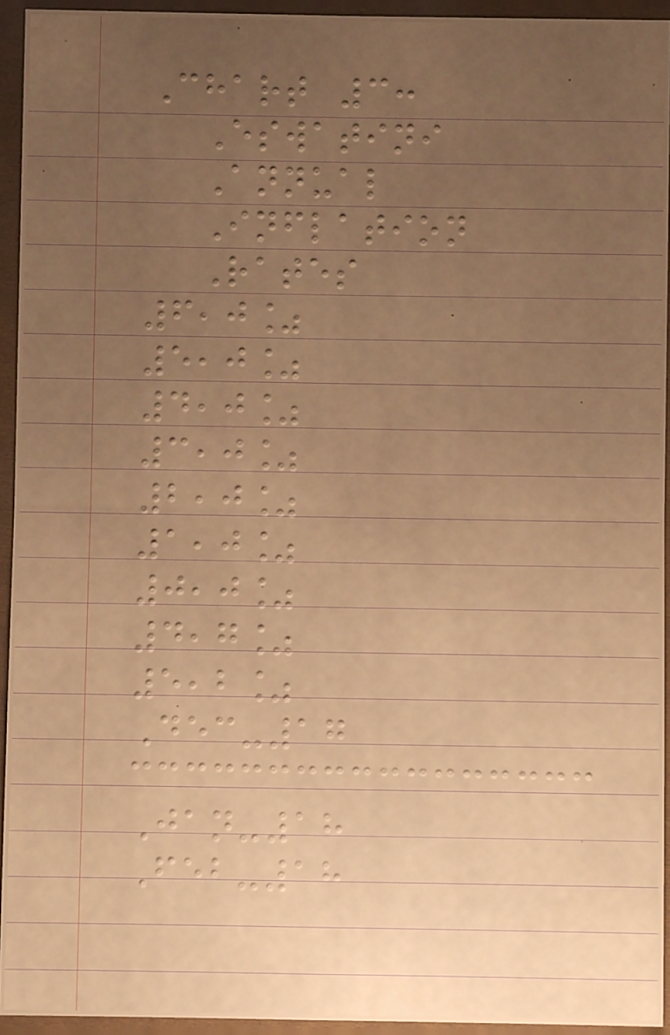Chart 3:
Eswatini
Annual
Inflation
Rates
6,0%
5,0%
4,0%
3,0%
2,0%
1,0%
0,0%
4,7%
5,2%
Dec-17
Jan-18
Feb-18
